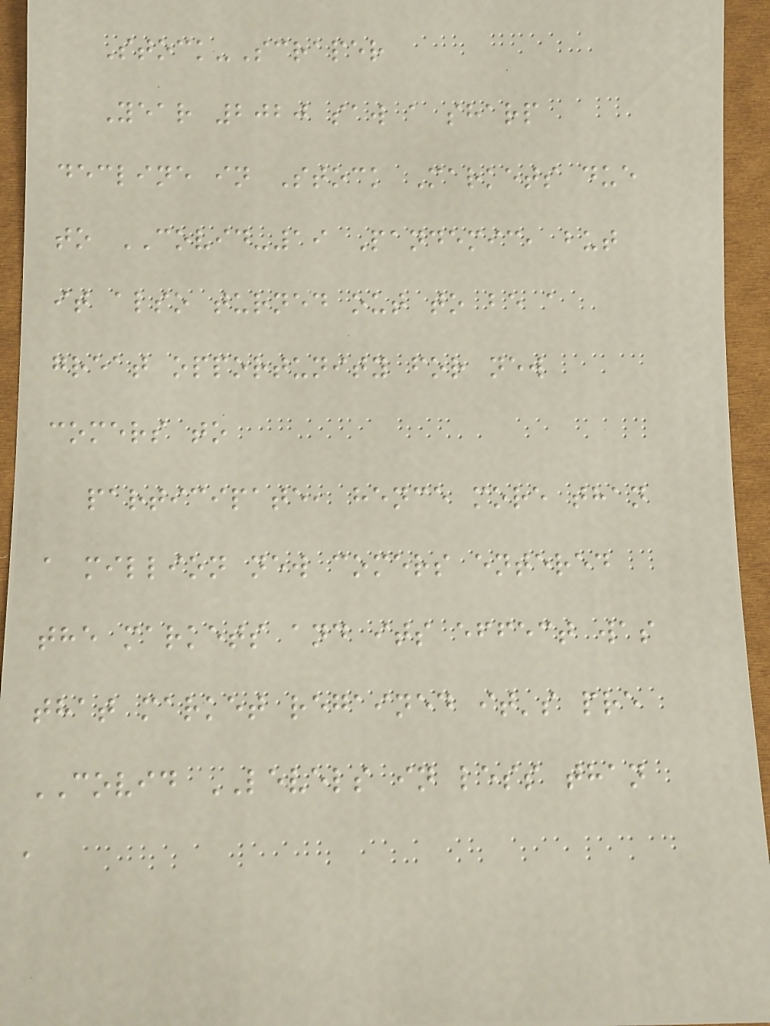Stock-Scraper
Year 2020 saw a sharp
decline in Stock Markets due
to COVID-19 Pandemic, but
it also turned out to be a
great opportunity for new
comers to
participate, hence more than
a million new comers entered
the markets and its effect was
that market regained it's pre
COVID LEVELS in less than
a
